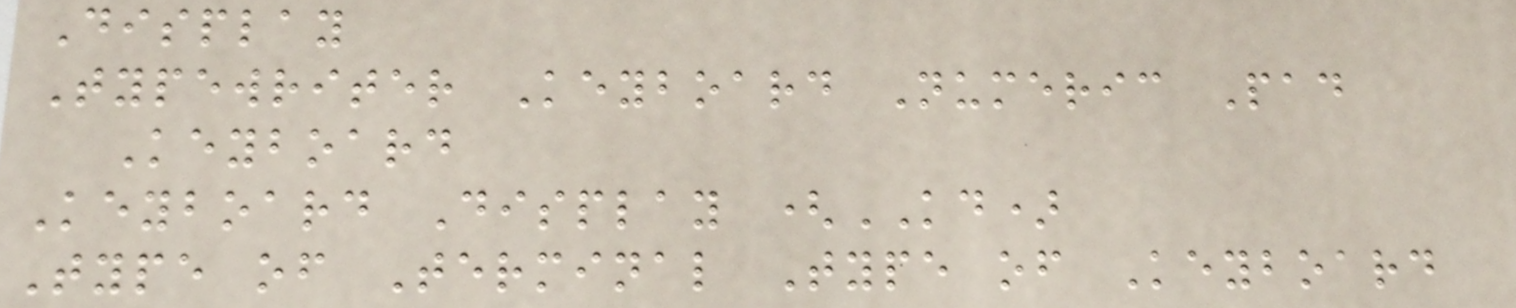Display
Typewriter Keyboard Numeric Pad
Keyboard
Keyboard Display (KD)
Type of Terminal Type of Keyboard
